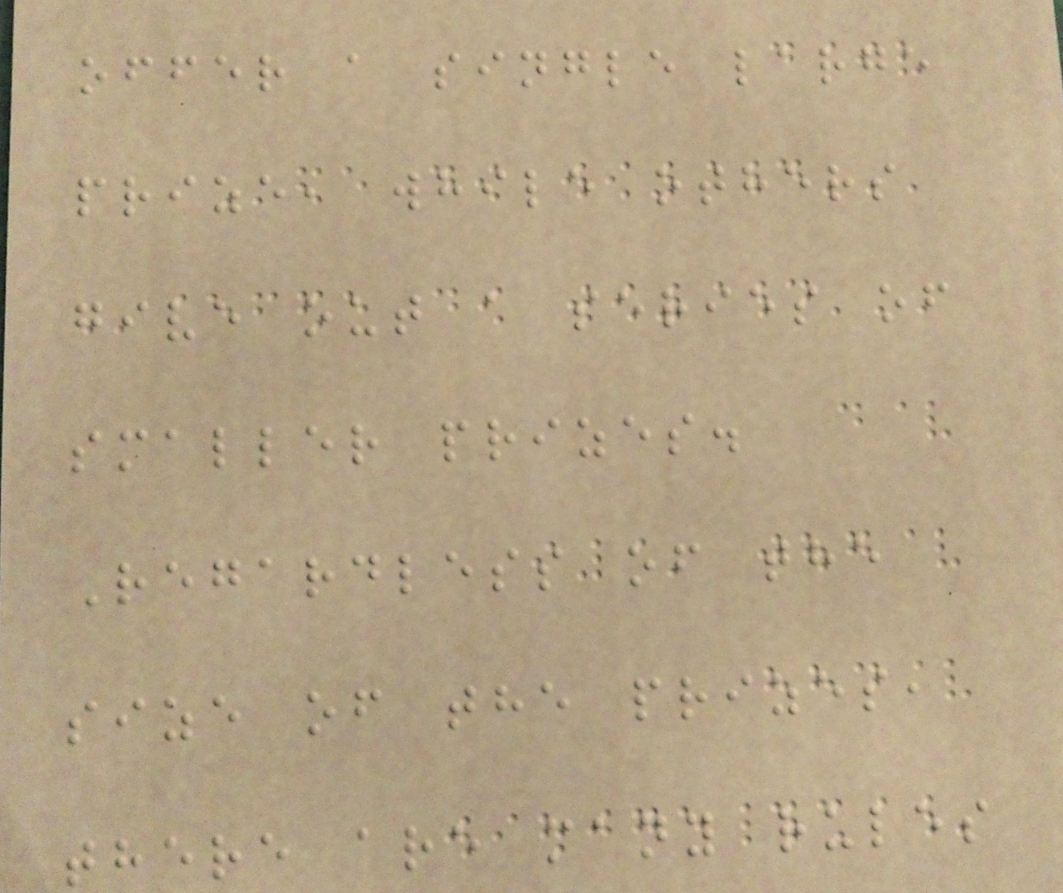offer a single large
prize, while others
give out a series of
smaller prizes.
Regardless of the
size of the prizes,
there are many rules
